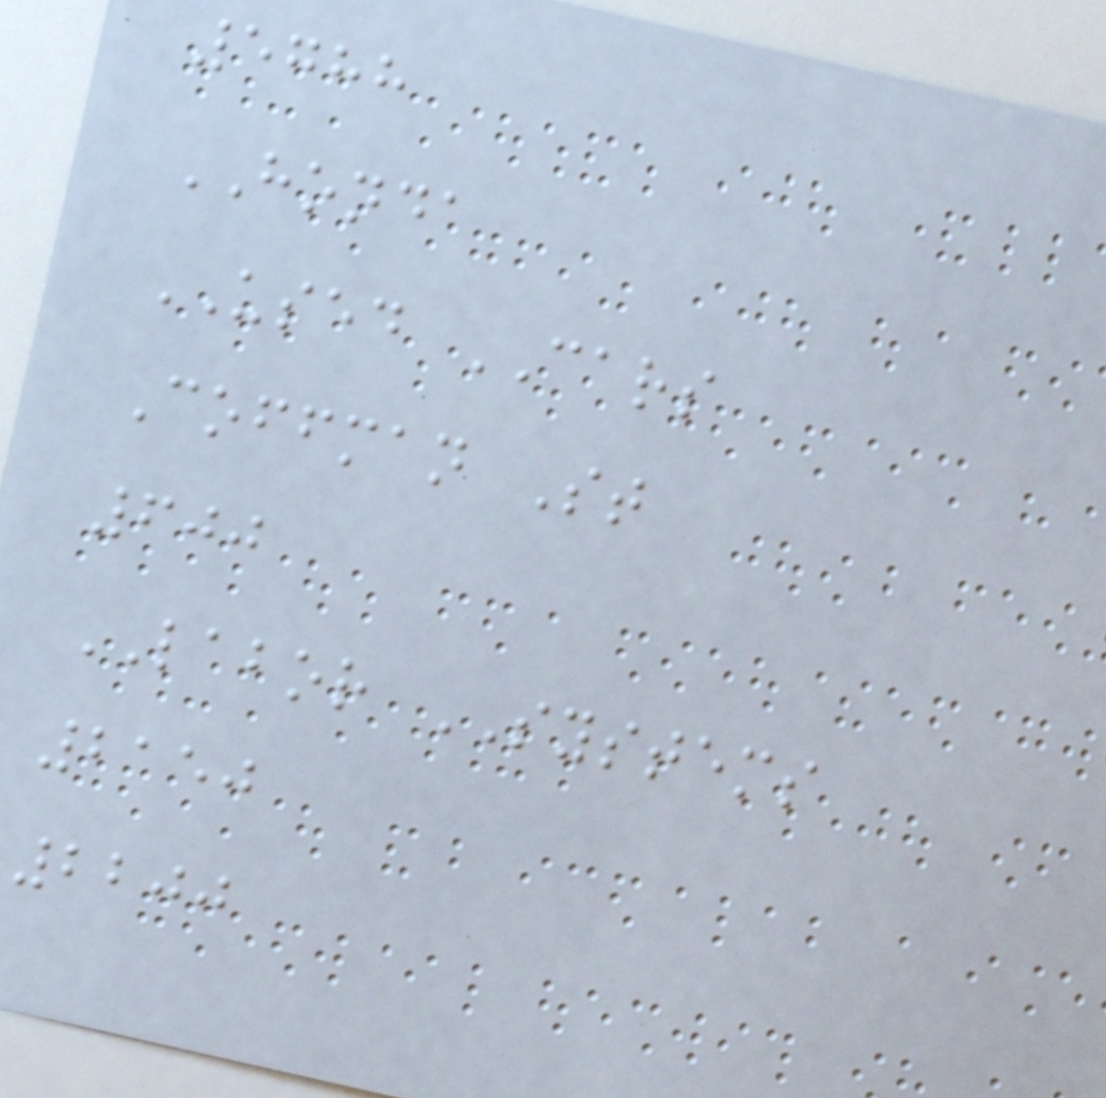5788
HONDA
USED CARS
Coffman St
600
LABOR SYSTEMS
2150
2200
